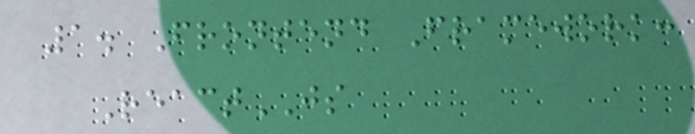1. Frontend Framework:
ReactJS
